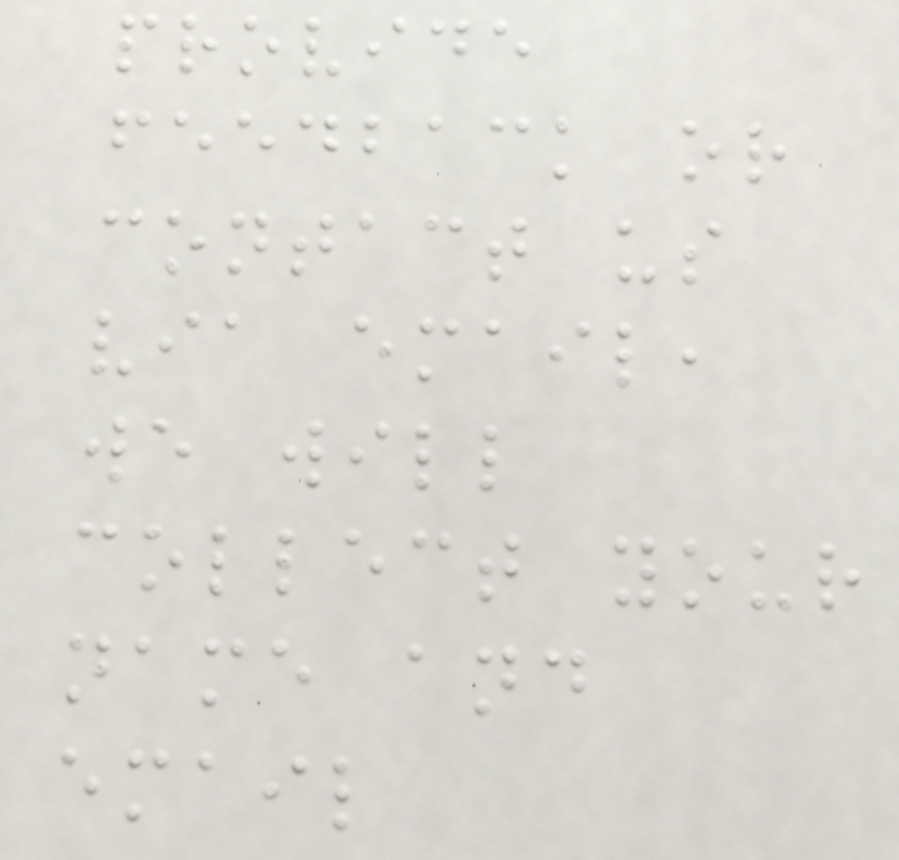provide
feedback or
contact us
via email,
we will
collect your
name and
email
